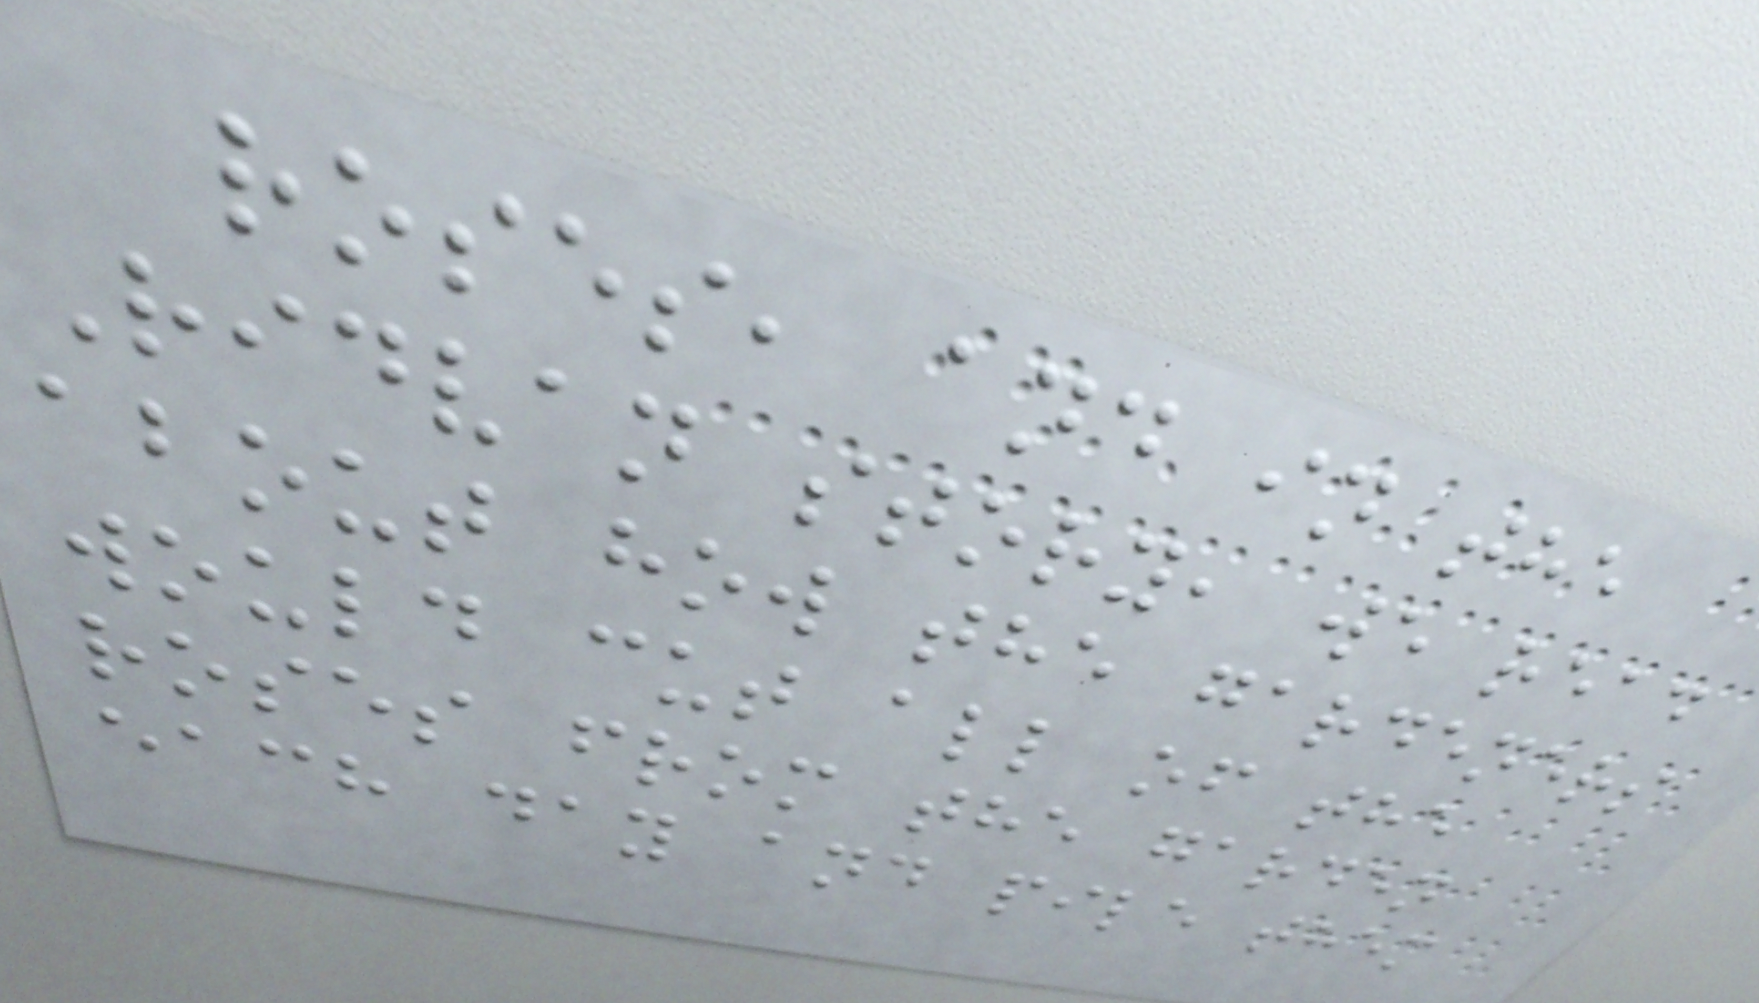roses, and in the
Ridvan story, we read
about how the gardeners
would cut all of the
roses from the garden
each day and pile them
